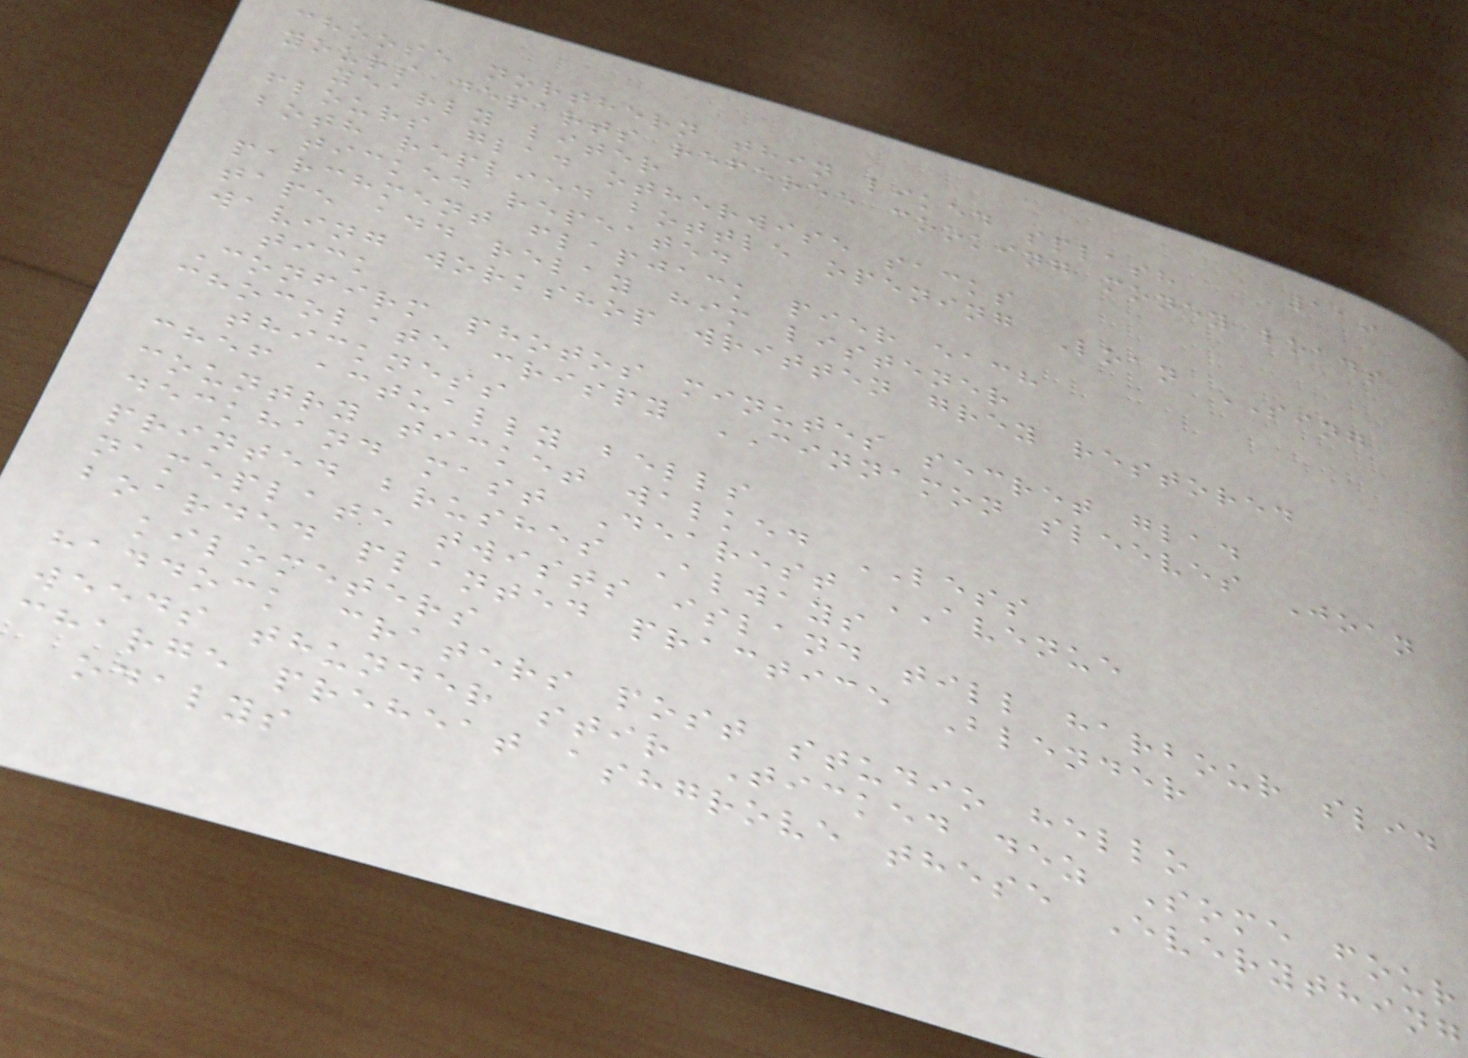119
choose northern thin liked splash
yours departs referee cooking money loads
yearly liter
flours glad otherwise sacks
both replied bottle opening Loan SING
ticked repeated
parchment flapjack pier each
tape add relay him listener
waving workshop written grey restored
tick
Confirm photos minutes secret glad
chocolate crispy CINNAMON sleeves Joan
thickness
chef actually bells
country ticket walked LESS
deckhand mast Dearest AVENUE
printed brushes Always
nameplate twists island till harbour slid
boarded planted practice Blender
kilometers
haddock craters post studio hello
weeds thunder stir Ticked dez Some four
charge preheat ashgrove these Everything
odalys
